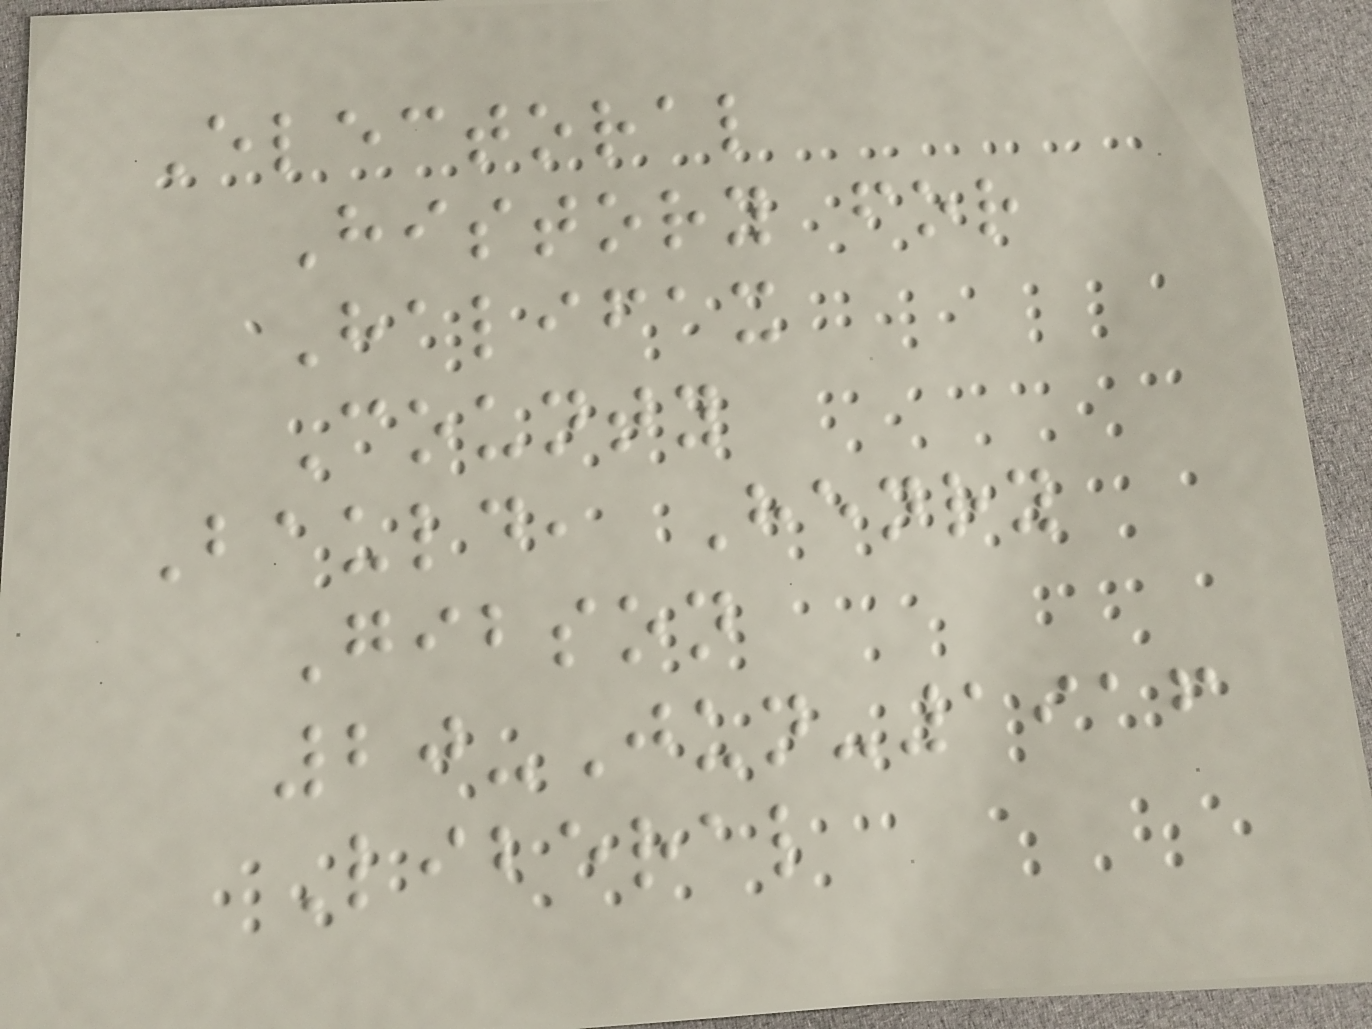Electoral
History for
Halifax
County
Bauld, Henry
Gibson
20-Jun-1916
Liberal
